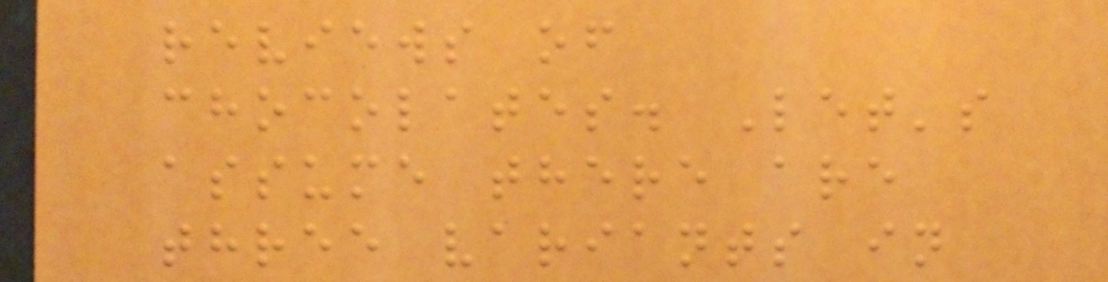reviews of
chocolates. Let's
assume there are
three variants in
